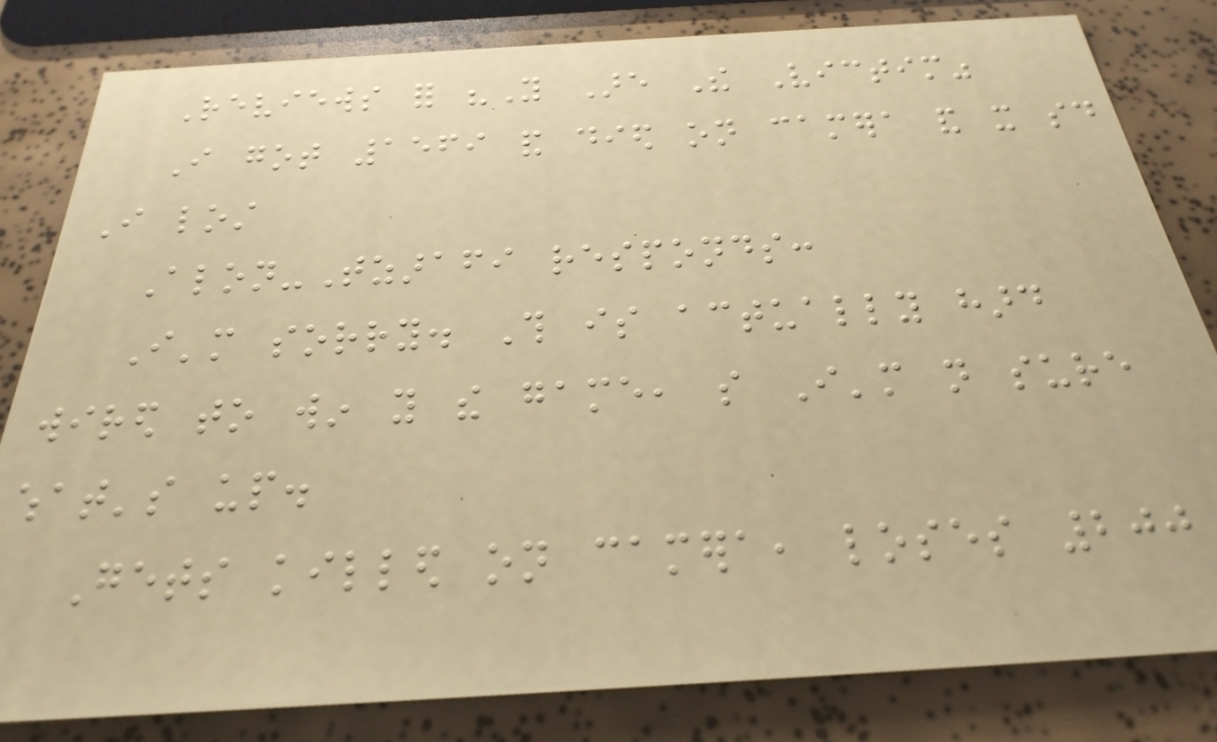Reviews for "You Are The Victim"
I got 1569 and died on camera and it said
I lost
Alon-Tzarafi responds:
I'm sorry. This is actually hard
wired to win you the game, so I'm not sure
what's up.
Gets killed on camera, loses 200
